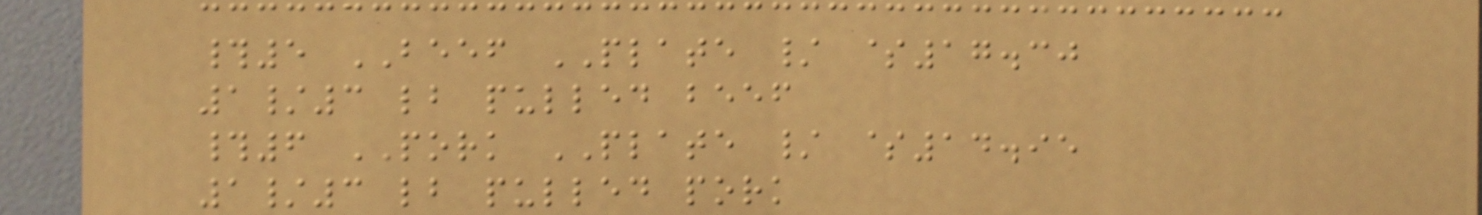#5 BEEF PLATE / $17.30
1/3 lb pulled beef
#6 PORK PLATE / $14.95
1/3 lb pulled pork
